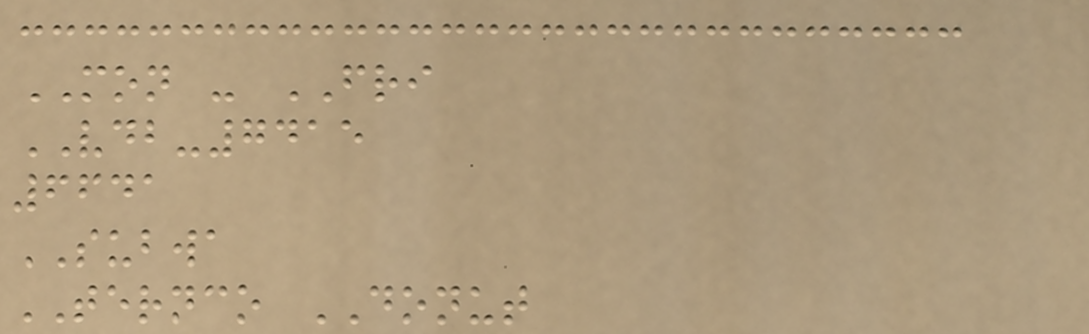MON - FRI
VDB-7415
6641
SUBWA
TERNCO DONUT
